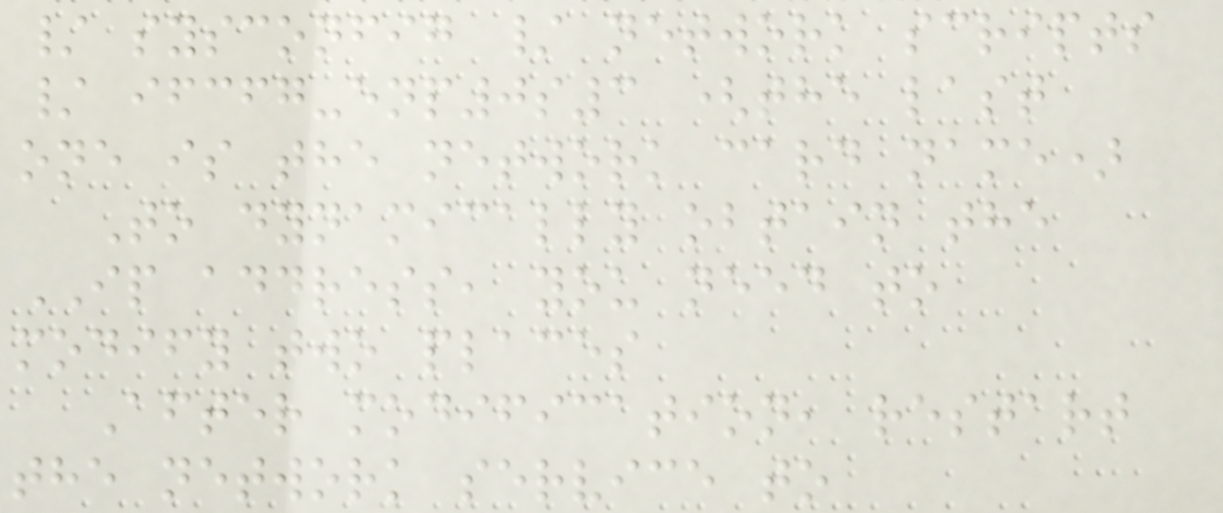/ sysconfig / network scripts
/ ifcfg-enp0s3 (the last
one is the network card name)
To dynamically obtain the
IP address, you need to
modify two places
After modification, restart
the network service to
